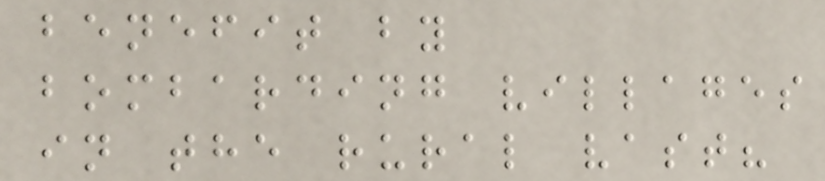benefit by
bombarding villages
in the rural vast?
